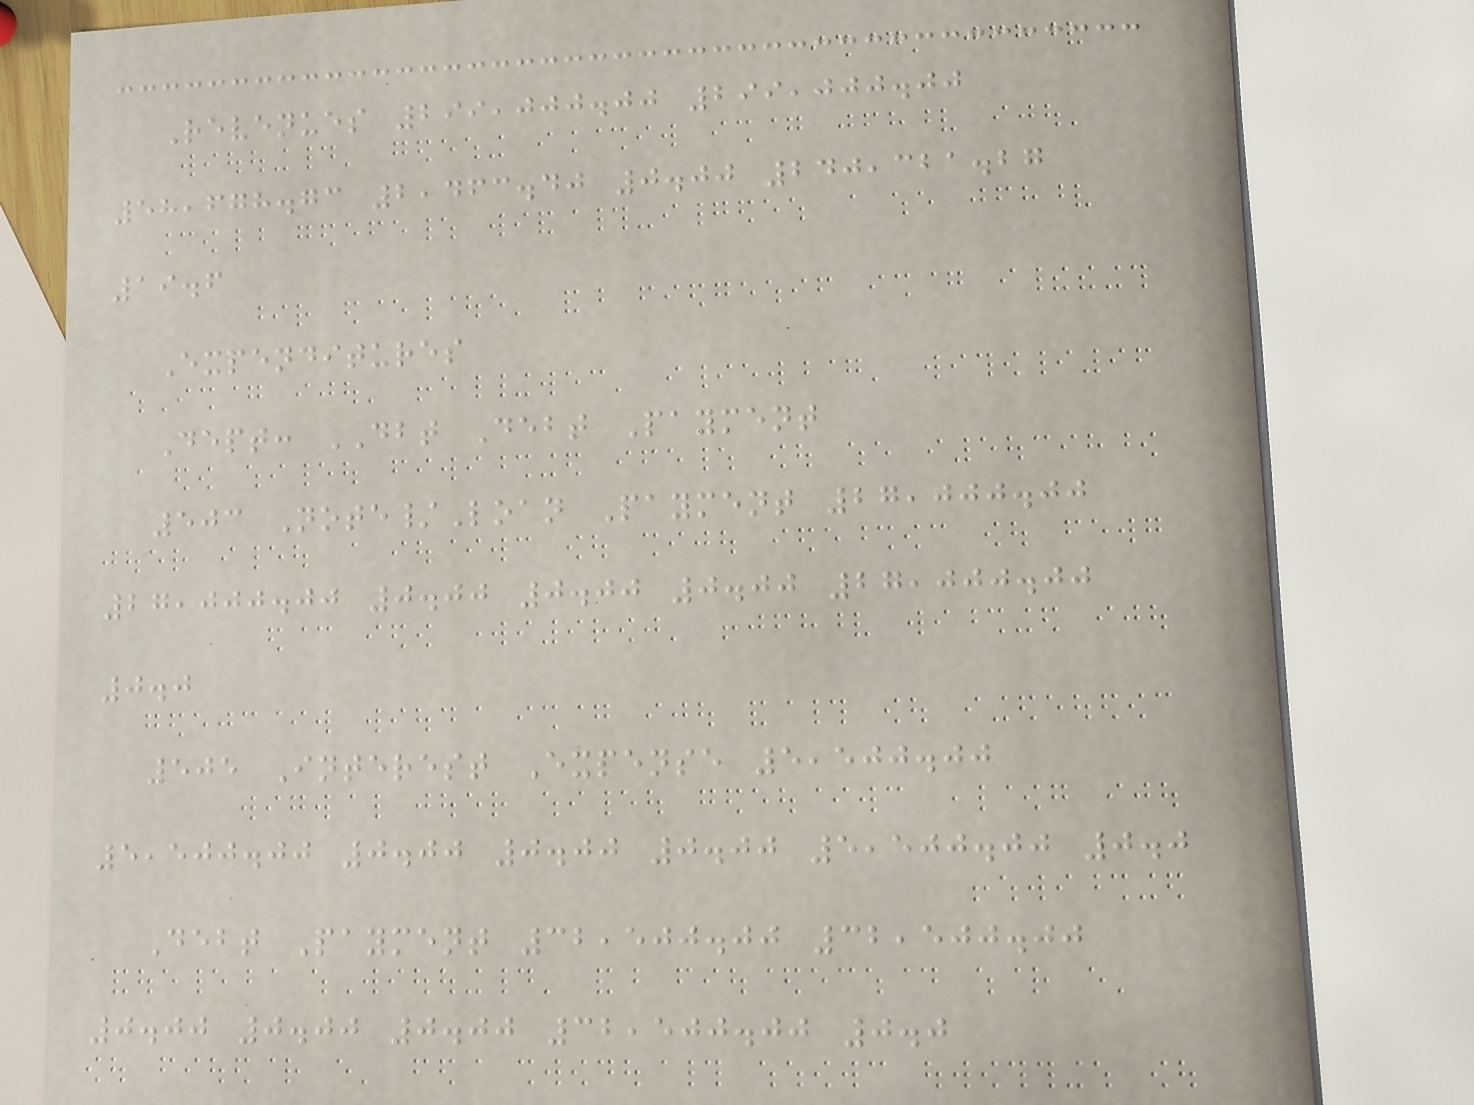Revenues 299,000.00 299,000.00
58,678.73 2,463.40 0.00 240,321.27
19.6
Expenditures
Dept: DBT Debt Payment
503 Note/Loan Payment 27,000.00
27,000.00 0.00 0.00 0.00 27,000.00
0.0
505 Interest Expense 5,500.00
5,500.00 0.00 0.00 0.00 5,500.00 0.0
Debt Payment 32,500.00 32,500.00
0.00 0.00 0.00 32,500.00 0.0
